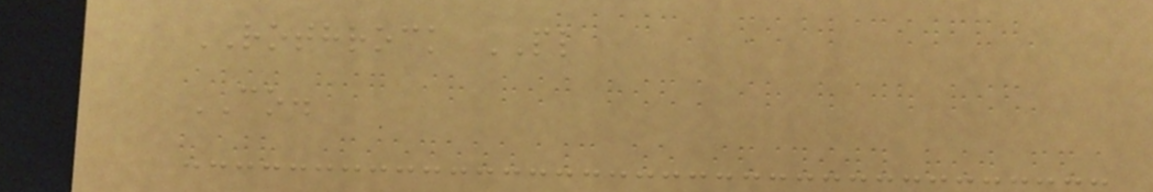ROTHROCK PL
CO.
